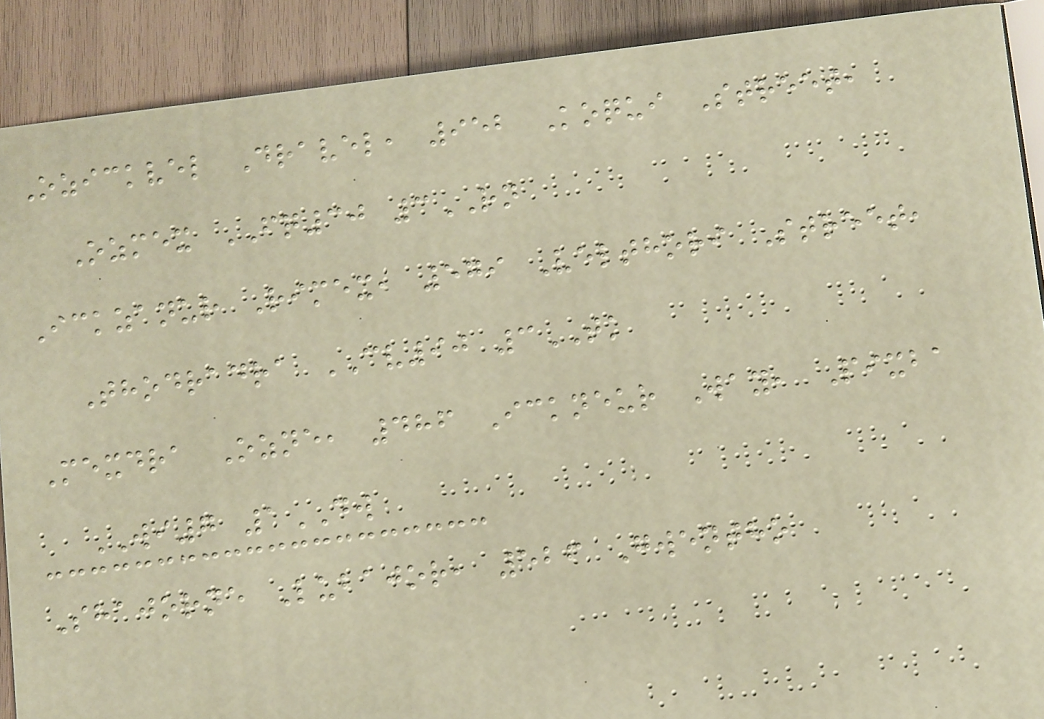Ozickvel Dravel, 952 Koqui Street,
Ozmex FQ30 3RN
Ickzanur Rimex, 579 Velthori Street,
Thodradra CV90 3TK
Mexdra Ozne, 486 Ickneur Way, Pixba
WI7 1DW
Shajorne Lubajor, 526 Gwentho
